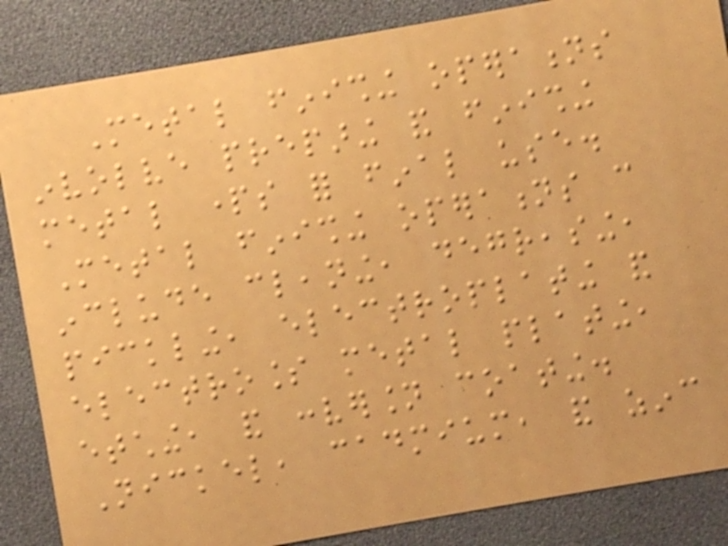Metal finishing operations
involve preparing and finishing
metal parts for final use.
Metal finishing operations can
include cleaning, degreasing,
pickling, electroplating and
electroless metal plating,
etching, and conversion coating.
Nickel, cadmium, and zinc
